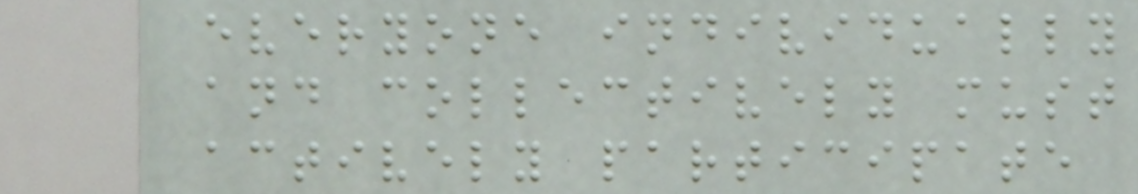everyone individually
and collectively must
actively participate
